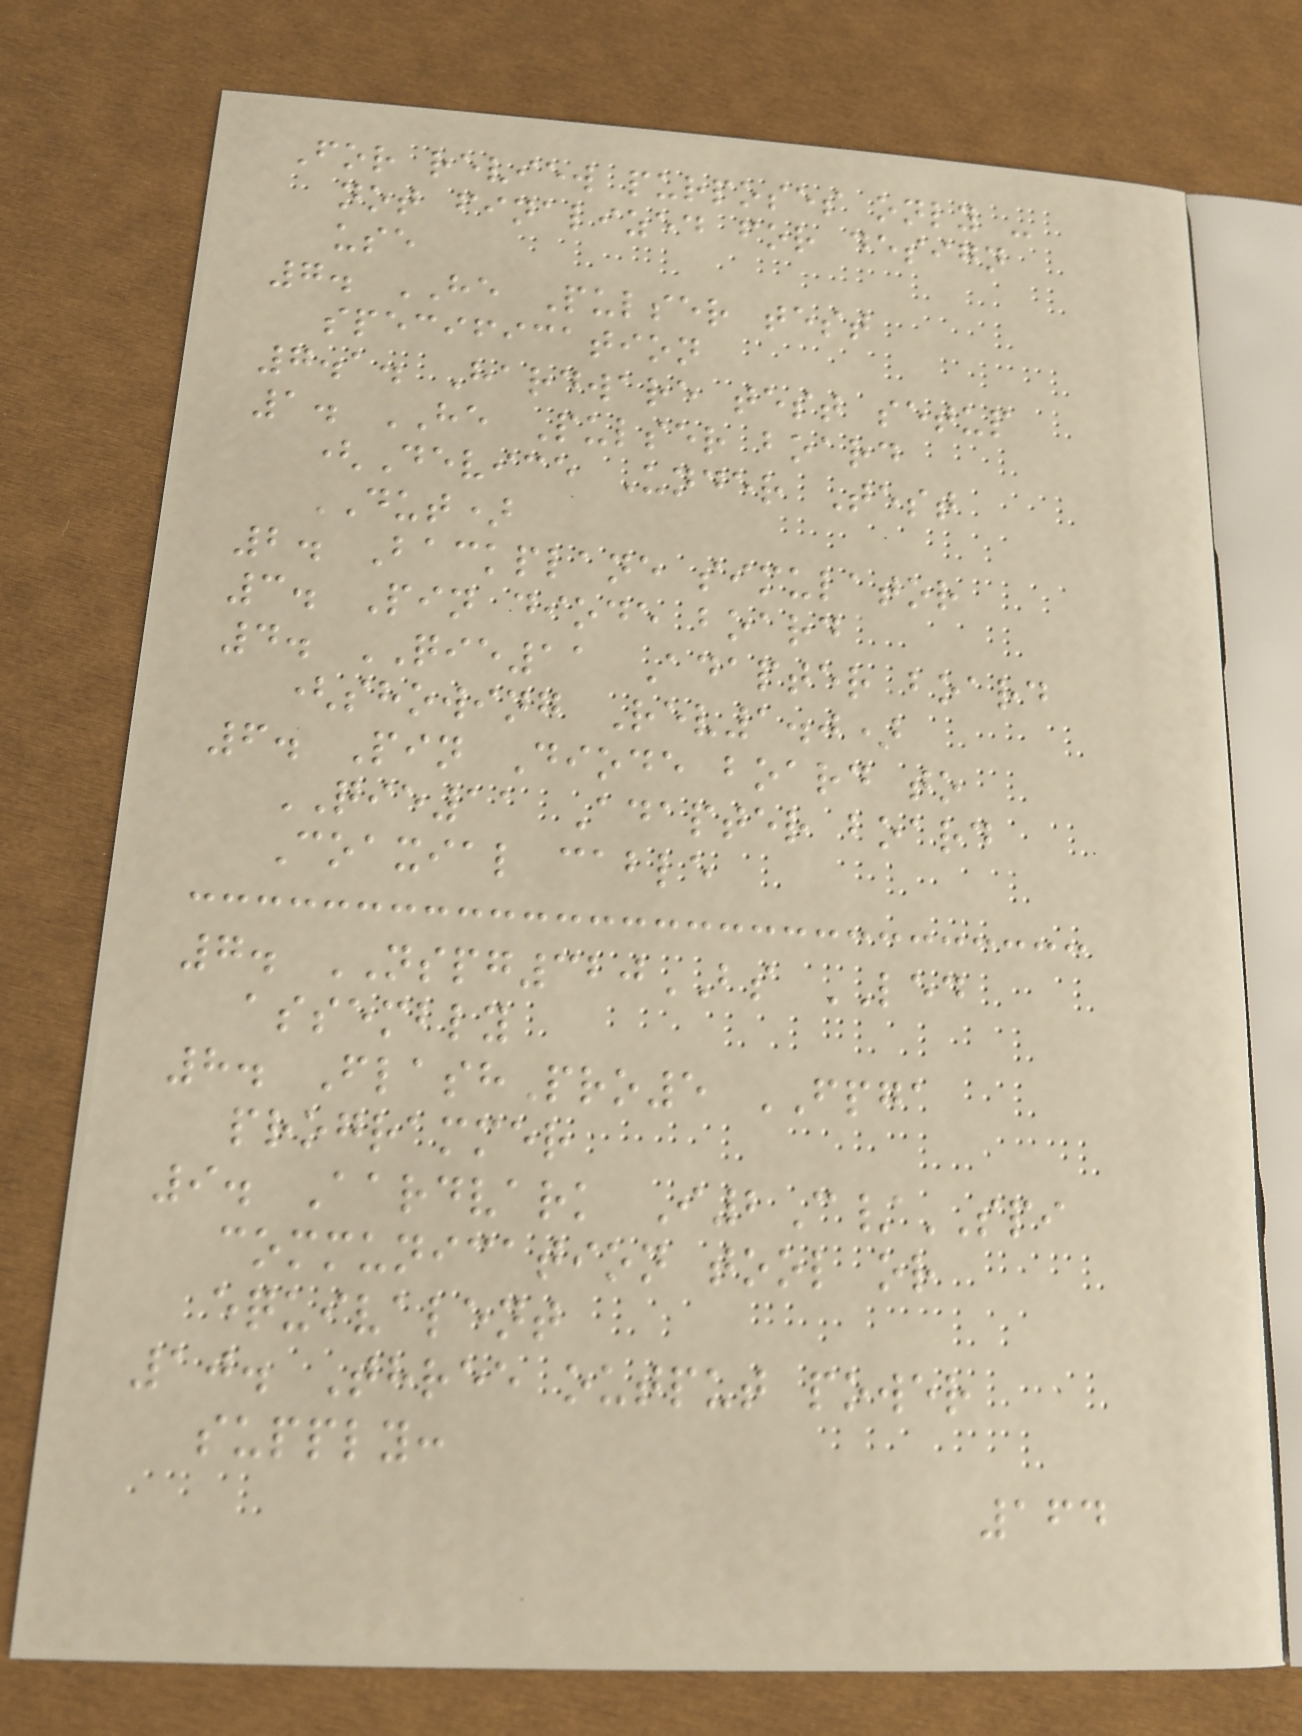For review purposes only -
not finalized for design
use
7. HE Pulser test
specification
7.1. Hardware test setup
1. HE Pulser board
(Device Under Test
DUT)
2. Backplane simulator
3. Pin diode board
4. QIE11 Adapter board
(showing Rev1.0)
6. Pin Diode board to
QIE11 Adapter board
Coaxial cable
7. NSPG320BS LED
assembly
8. FlashPro5 FPGA
programmer
9. Aardvark I2C/SPI
communication tool or
equivalent
10. Three output power
supply:
164
